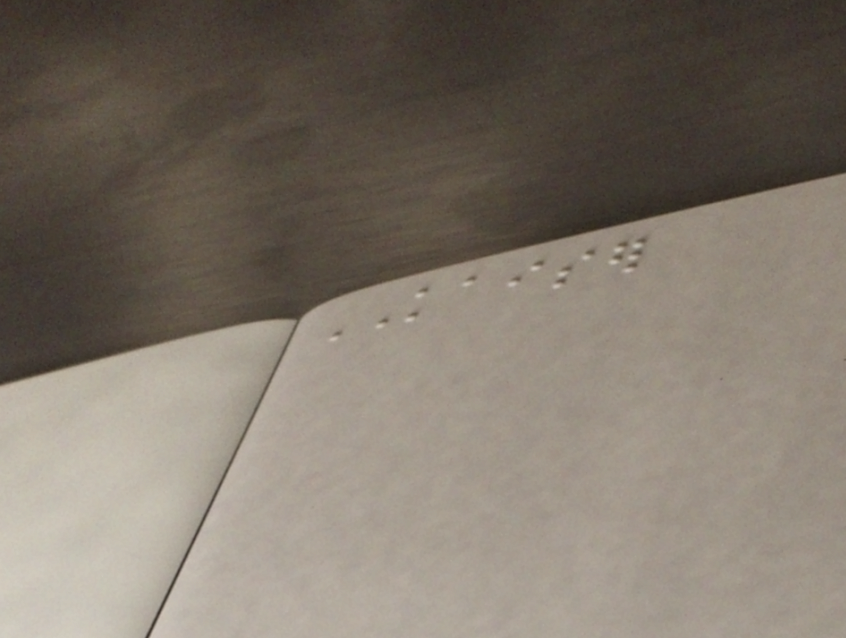KAISER
